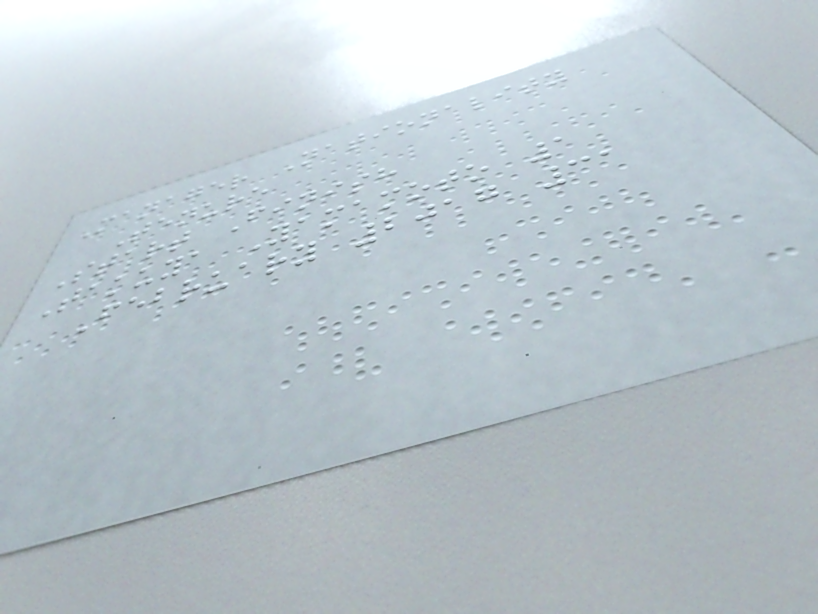Manager Nationality
Tenure
Start Finish
Takuya Yamamoto 1
February 2017 31
